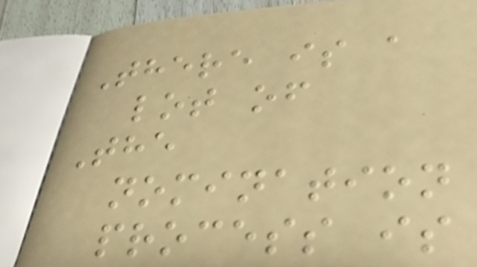There is a
lot of
The
nomination
process is
